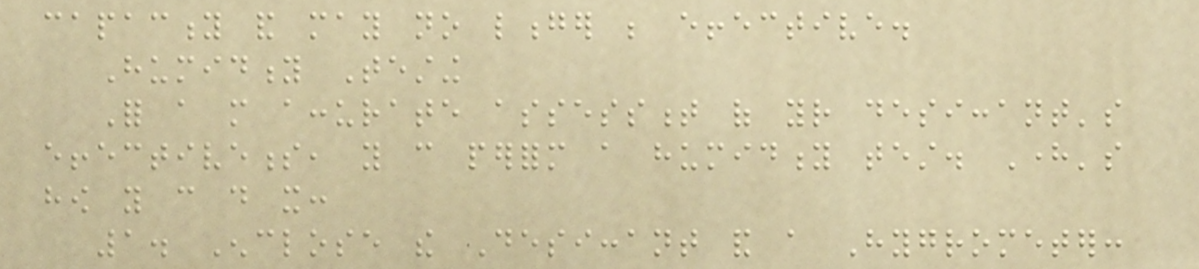capacity and may no longer be effective.
Humidity Testing
For a more accurate assessment of your desiccant's
effectiveness, you can perform a humidity test. Here's
how you can do it:
1. Enclose the Desiccant and a Hygrometer:
